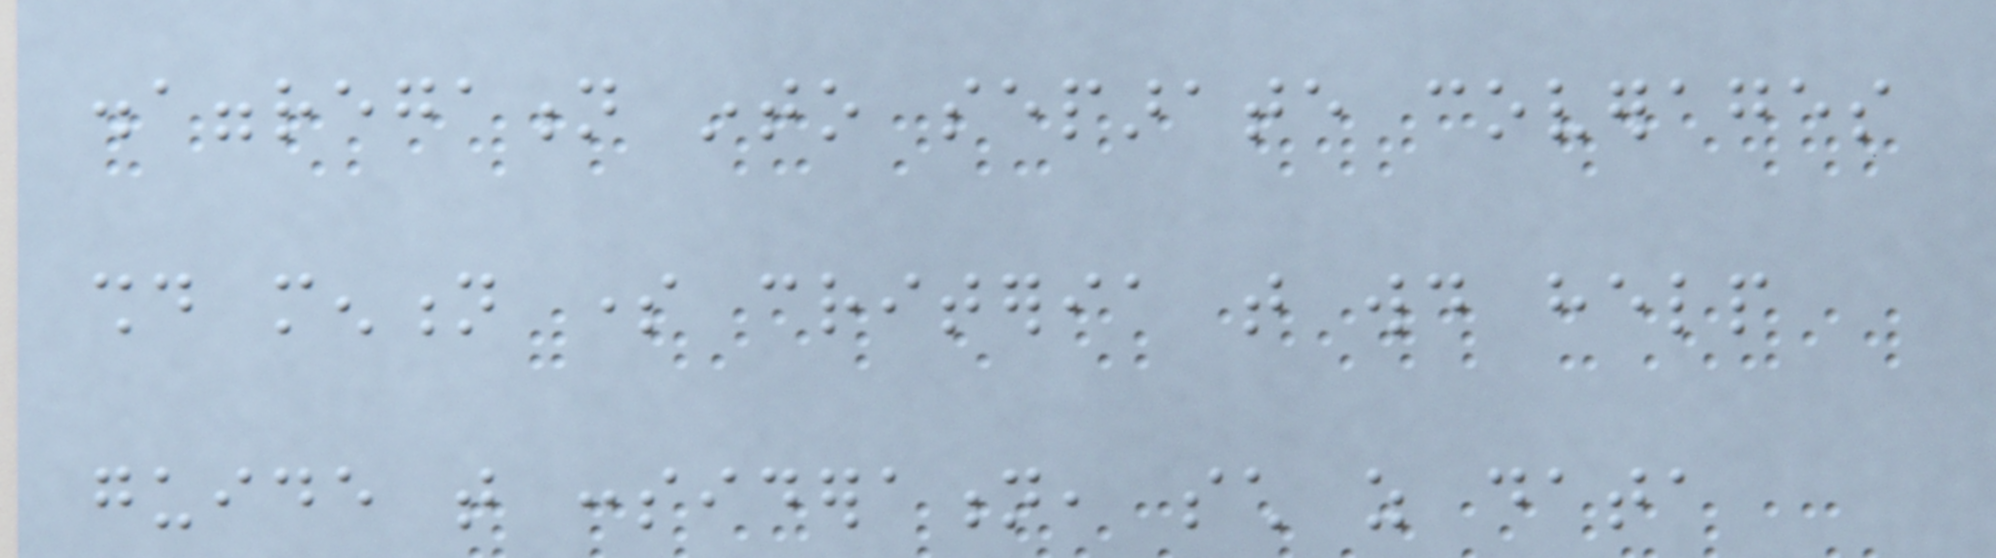disaggregation into separate coverages
should mention some criteria that would help
guide that consideration, such as data
